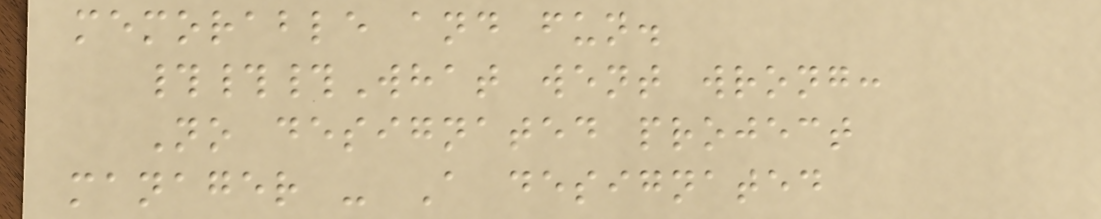memorable and fun.
###What went wrong:
No designated project
manager - A designated
